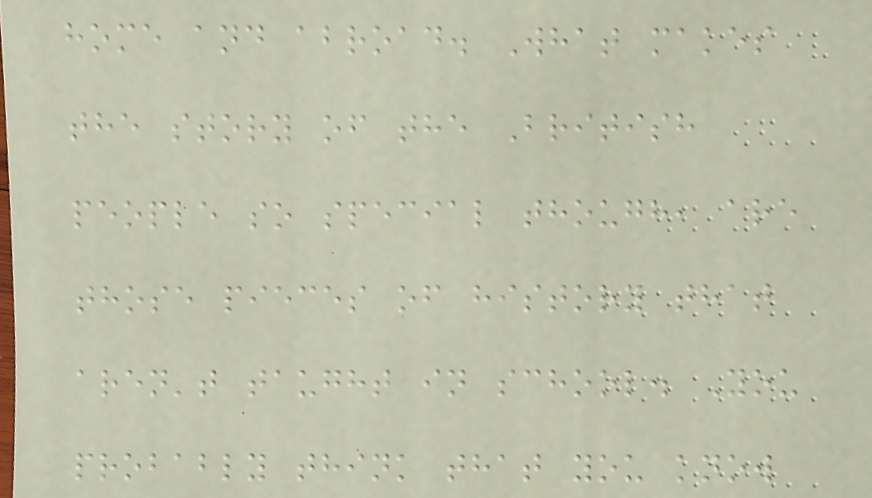home and abroad. What makes
the story of the British
people so special though, are
those pieces of history that
aren't taught in school. You
probably think that you know
